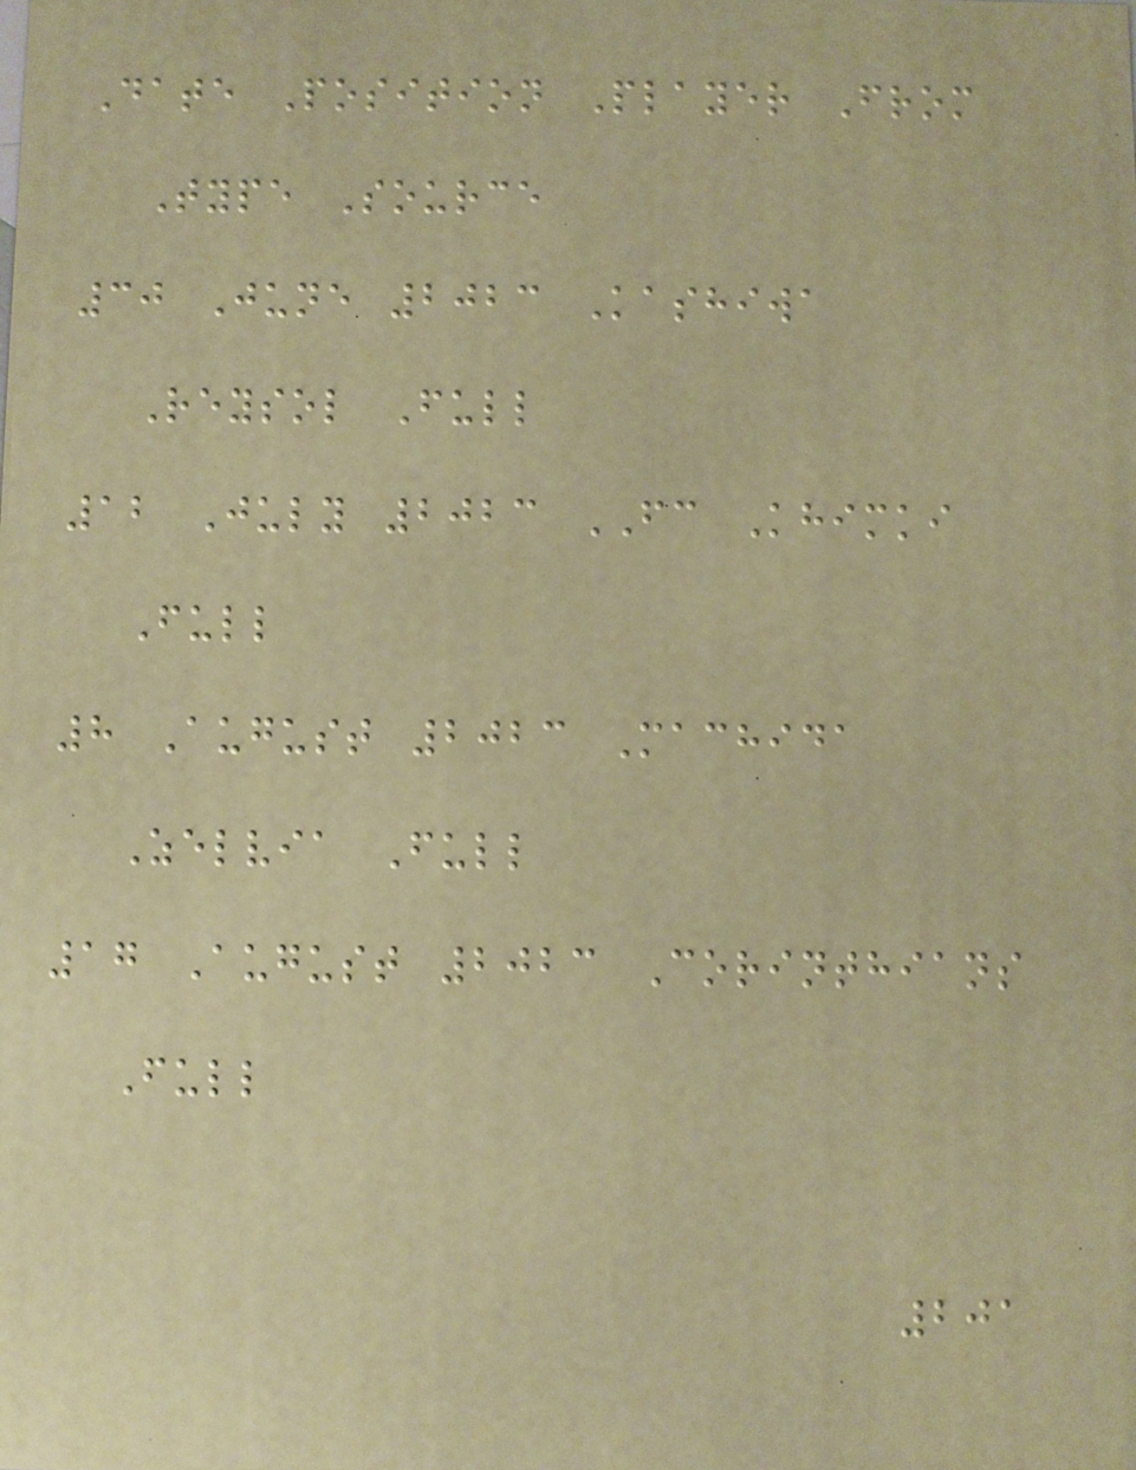Date Position Player From
Type Source
30 June 2023 Kashiwa
Reysol Full
12 July 2023 FC Khimki
Full
8 August 2023 Machida
Zelvia Full
17 August 2023 Corinthians
Full
201
